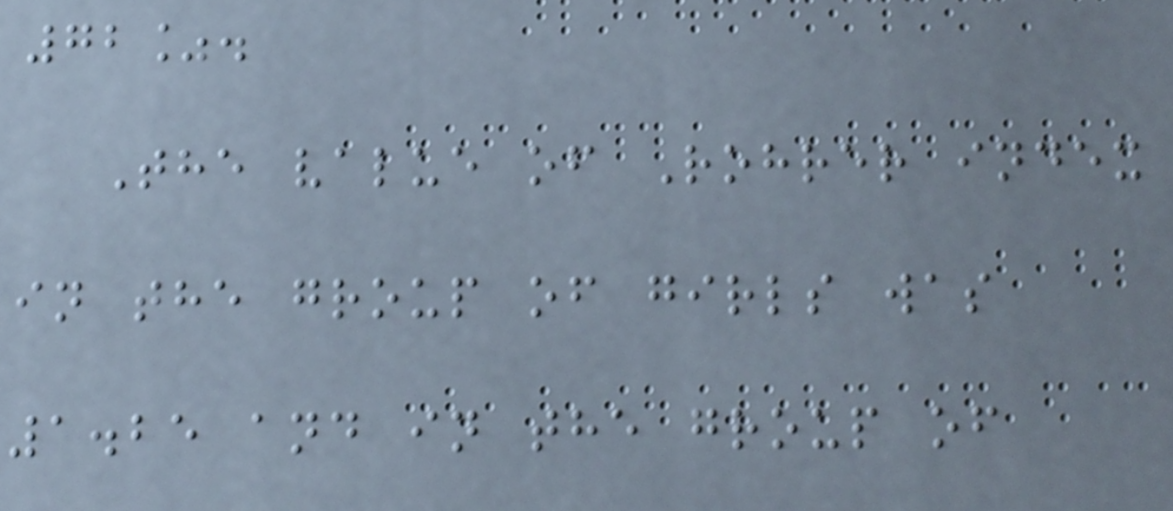72%.
The value of Rohrer index
in the group of girls was
1.25 and in the group of
